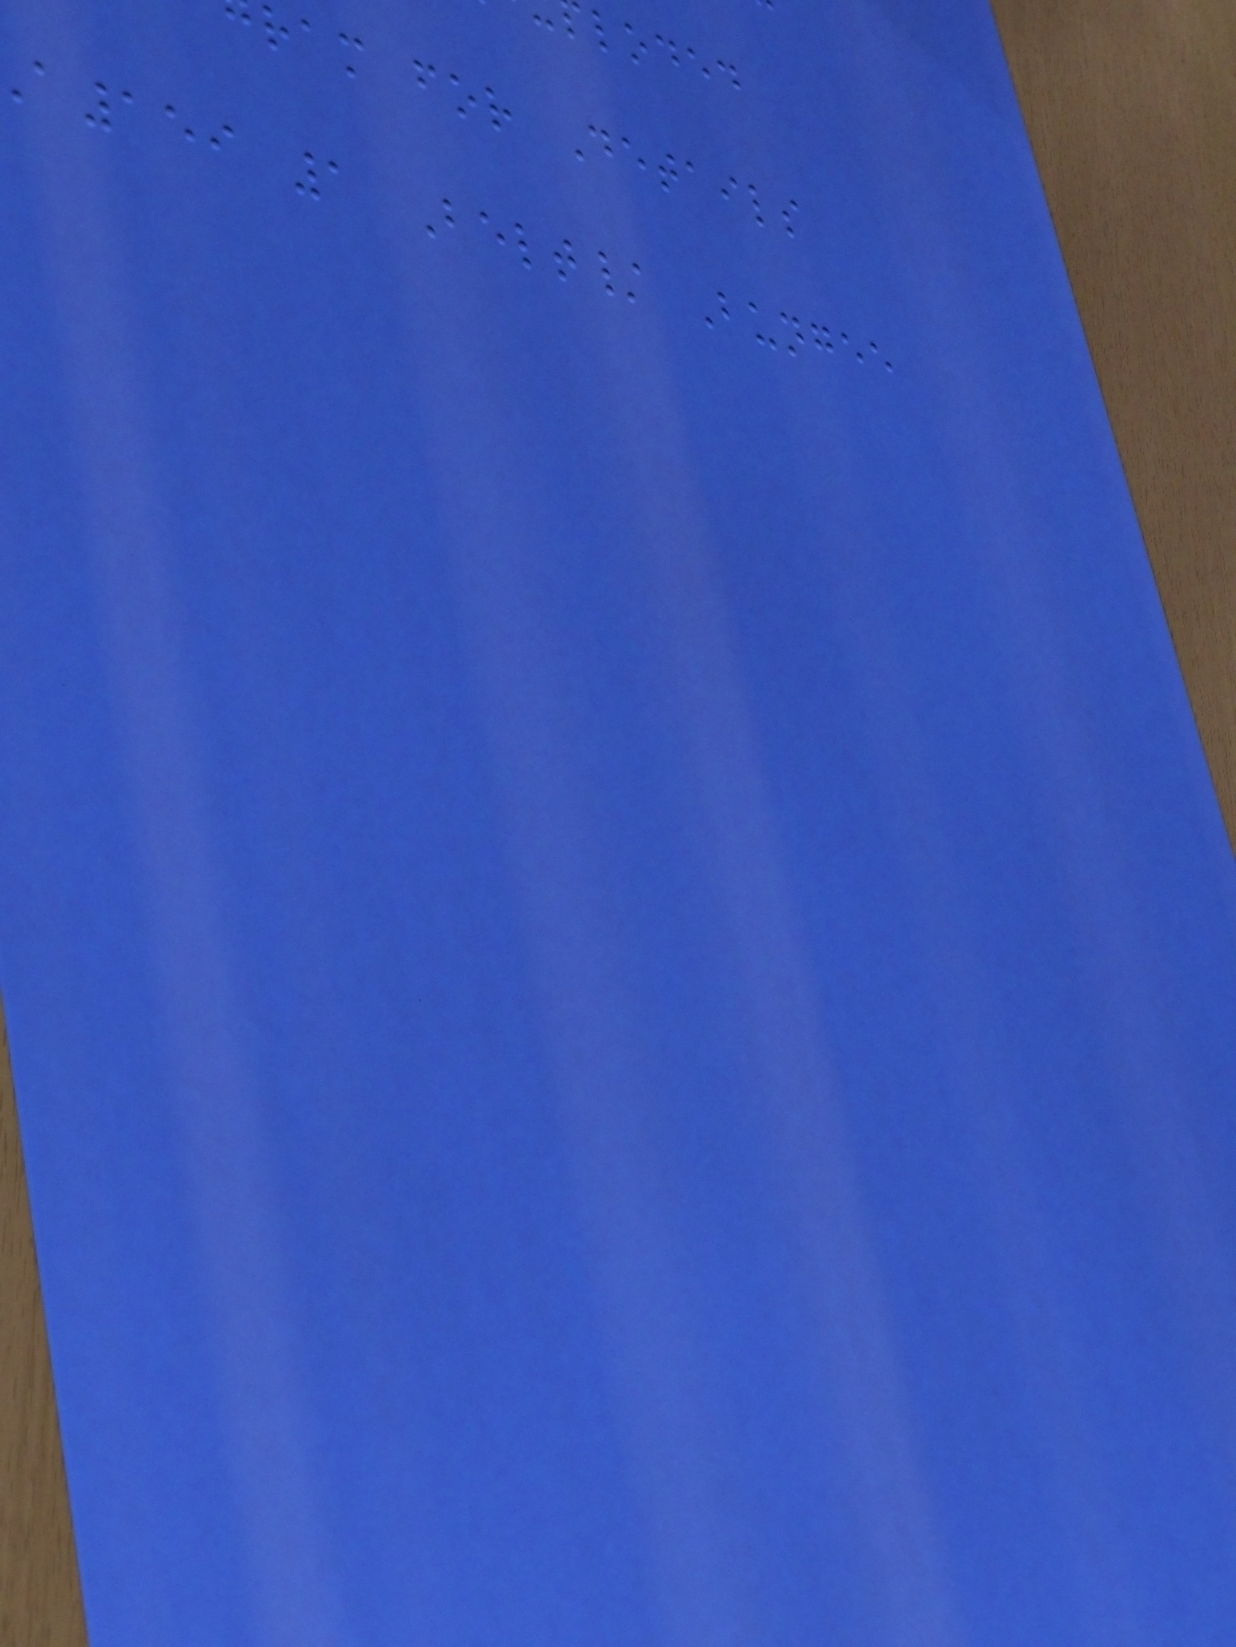loded
ram for Details
a159 1 Belt/ Bungee
